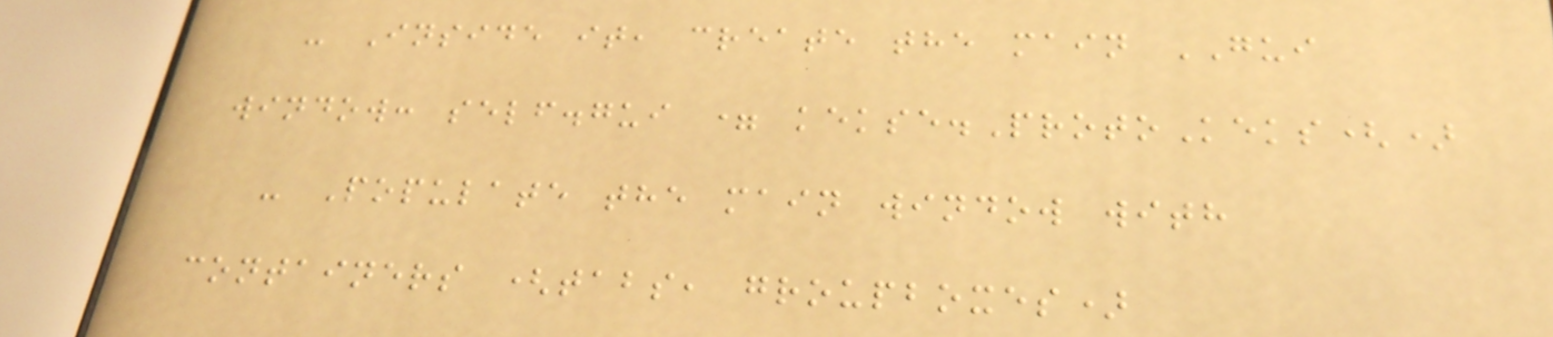- Inside it, create the main GUI
window: self.gui = kekse.ProtoKeks()
- Populate the main window with
containers (tabs, groupboxes)
